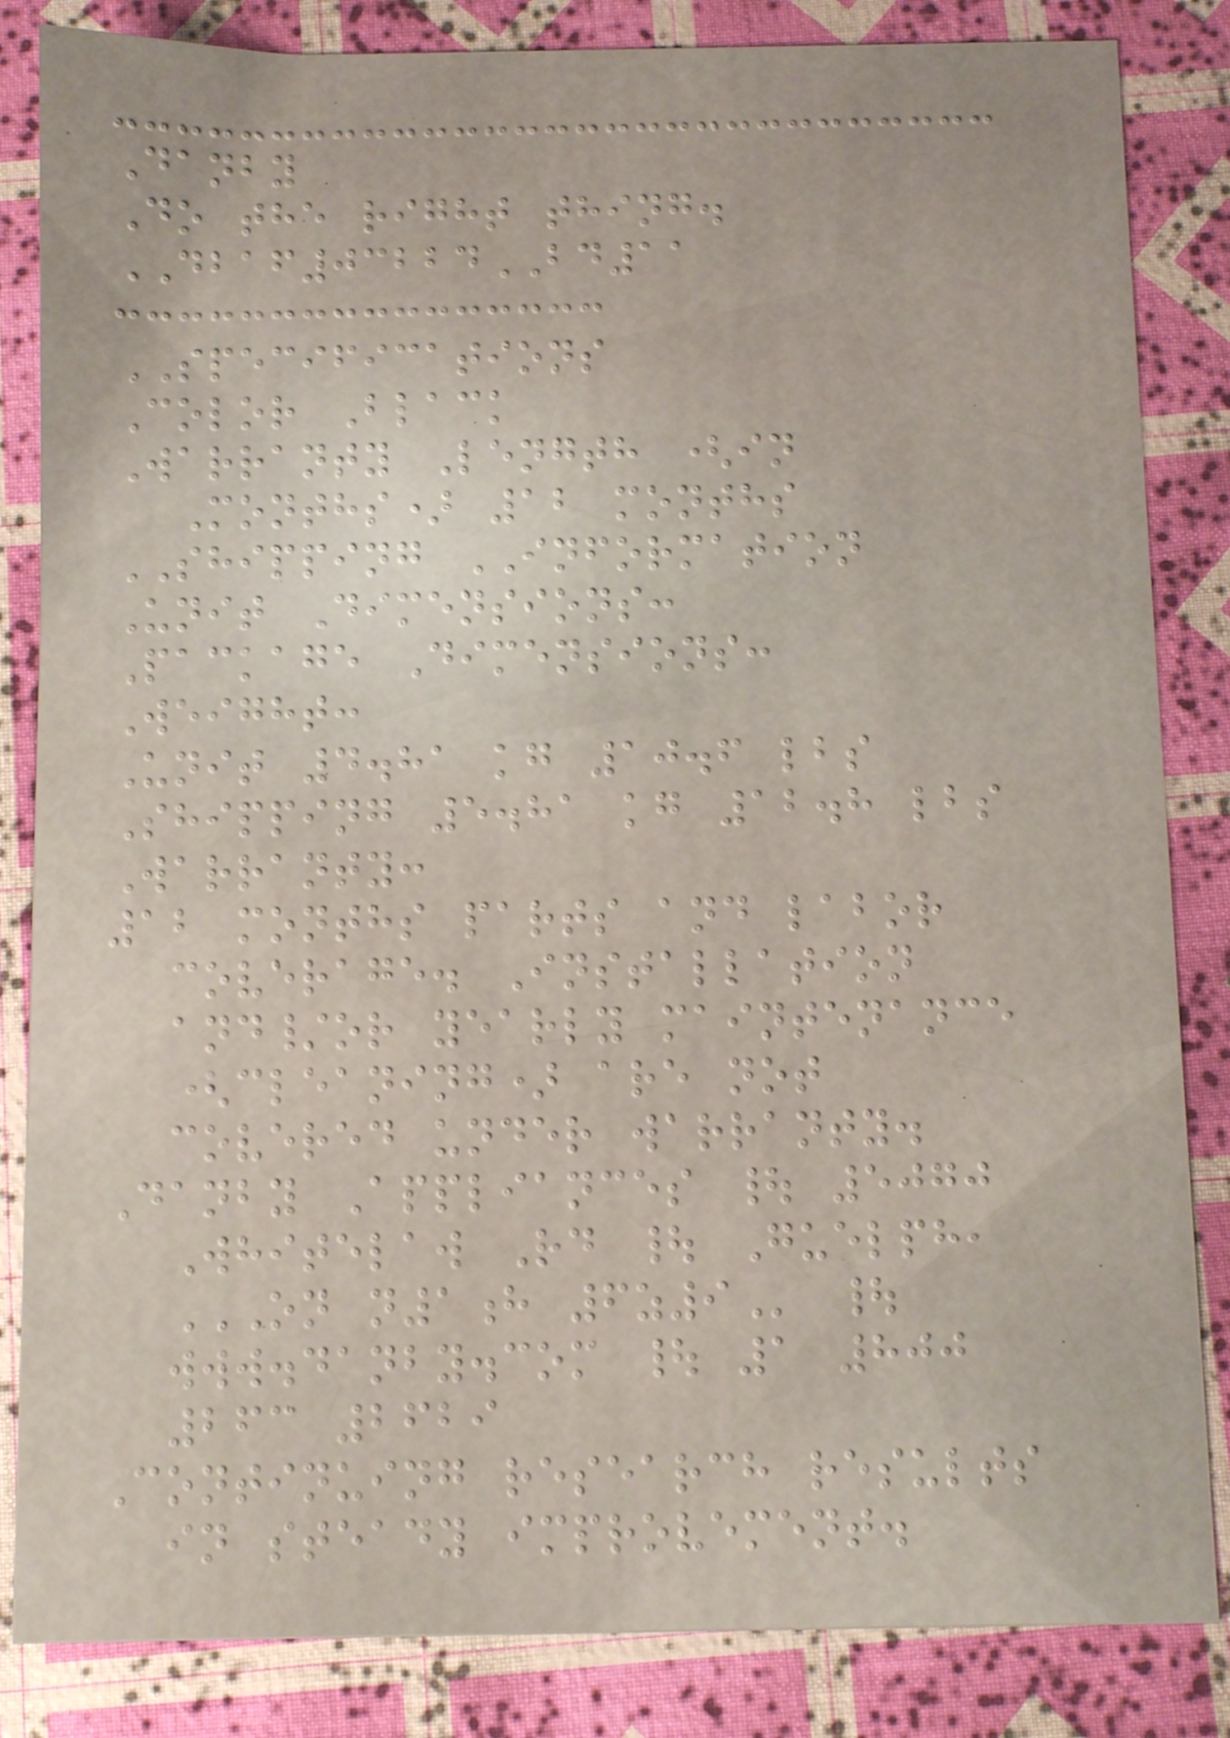Danby
Do the right thing.
DBAF03224BD11
SPECIFICATIONS
Color Black
Warranty Length (in
Months) 12 months
SHIPPING INFORMATION
Unit Dimensions:
Package Dimensions:
Weight:
Unit 4.81 kg 10.6 lbs
Shipping 5.81 kg 12.8 lbs
Warranty:
12 months parts and labor
coverage. Installation
and/or yearly maintenance
(cleaning) are not
covered under warranty.
Danby Appliances | 5070
Whitelaw Rd | Guelph,
ON N1H 6Z9 |
www.danby.com | 1 800
263 2629
Continuing research results
in steady improvement.
